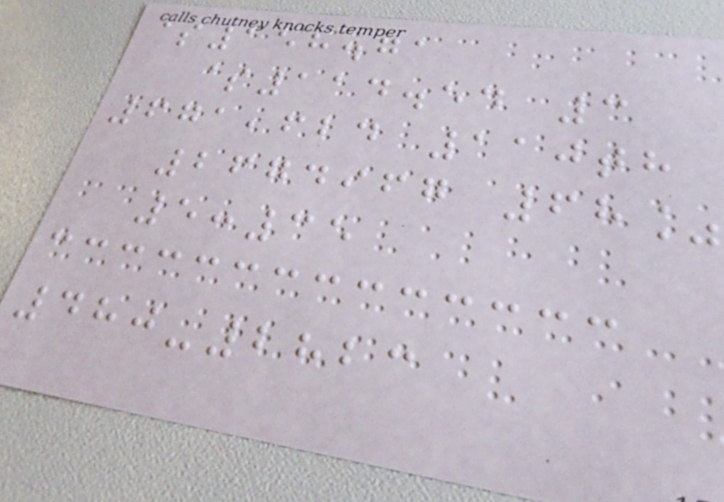$158.71
$114.54 3
671,624 110th
2674967 68%
5:35
480-2823
